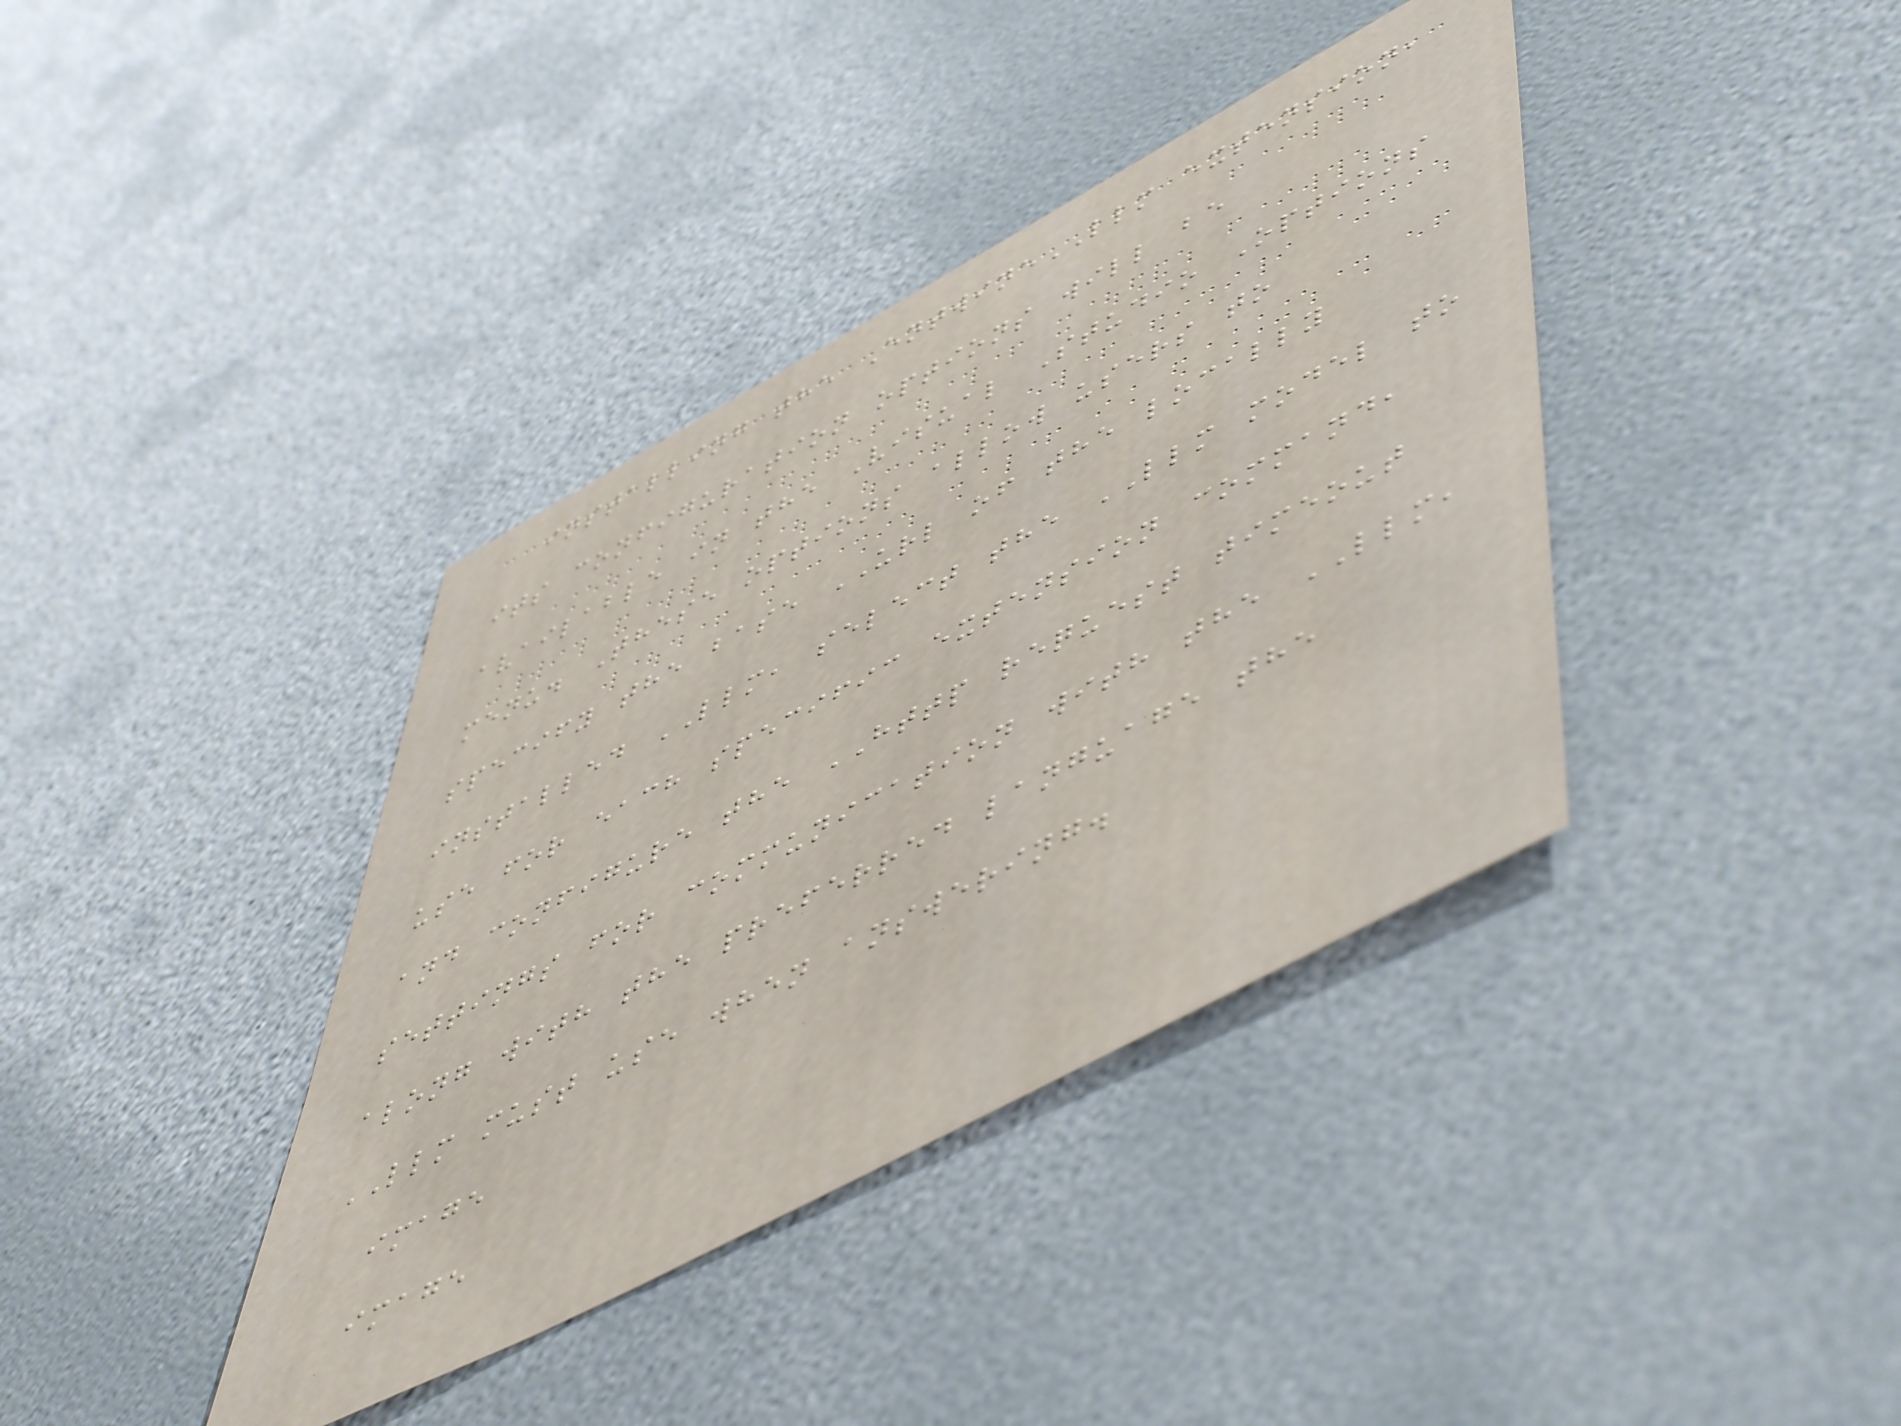installing the EntwineLLM extension,
its configuration options will be
available in the Visual Studio Options
menu. These options allow users to
specify the base URL of the locally
installed LLM, select the LLM model to
use for each specific extension command,
and configure the HTTP request timeout
settings for communication with the LLM,
along with the preferred language the
LLM must use when answering.
image
image
